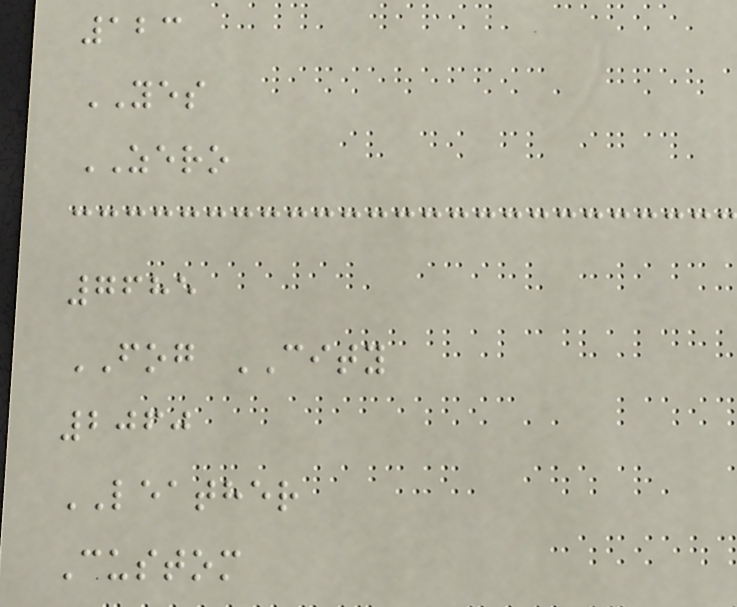123
YES
ZERO
7685
FOG CITY
2060
LEATHER
Custom
